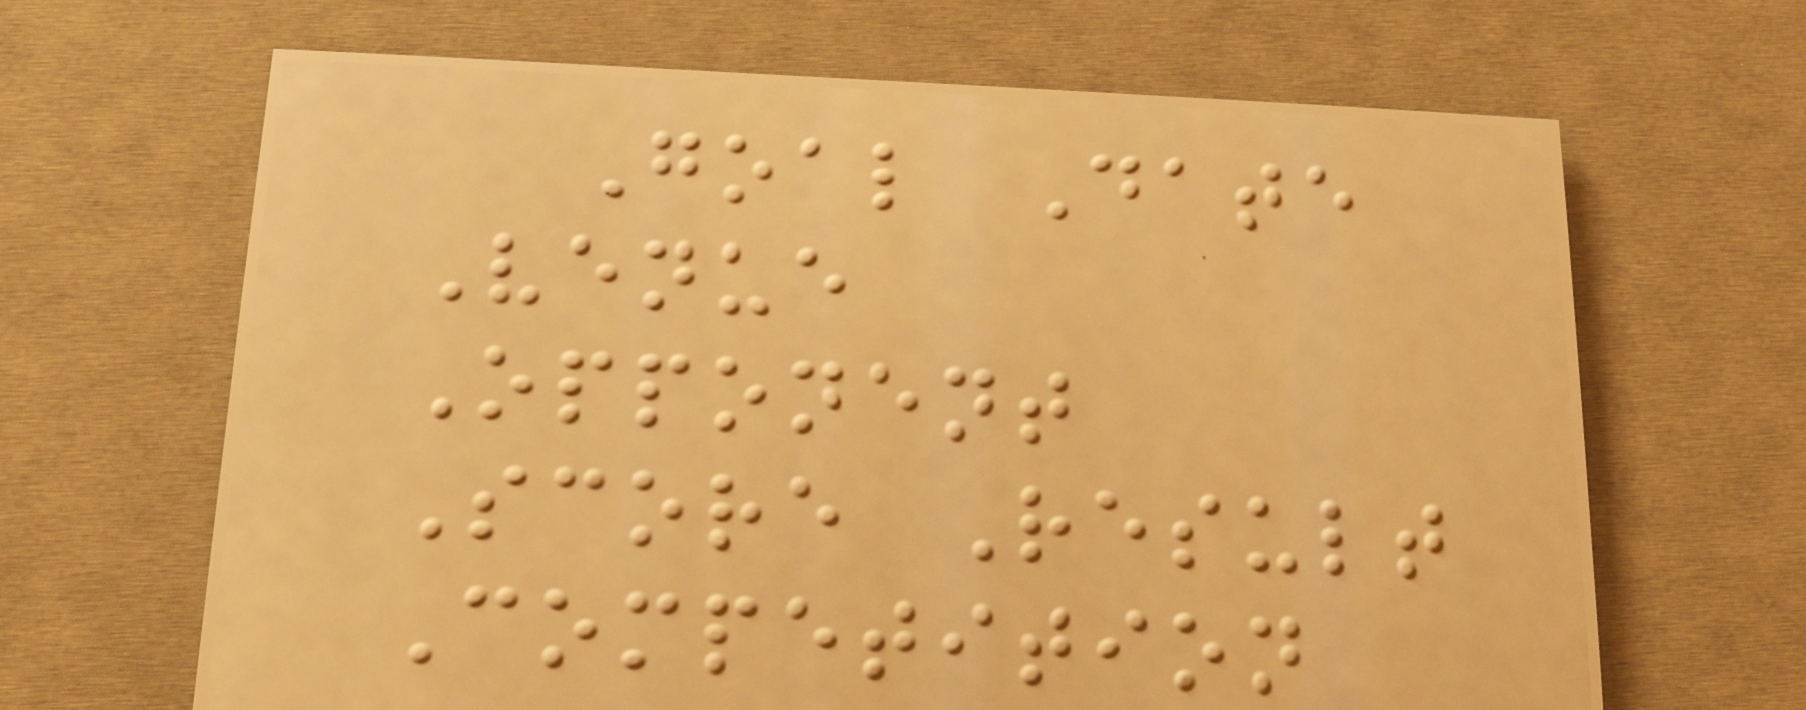Goal Date
Venue
Opponent
Score Result
Competition
